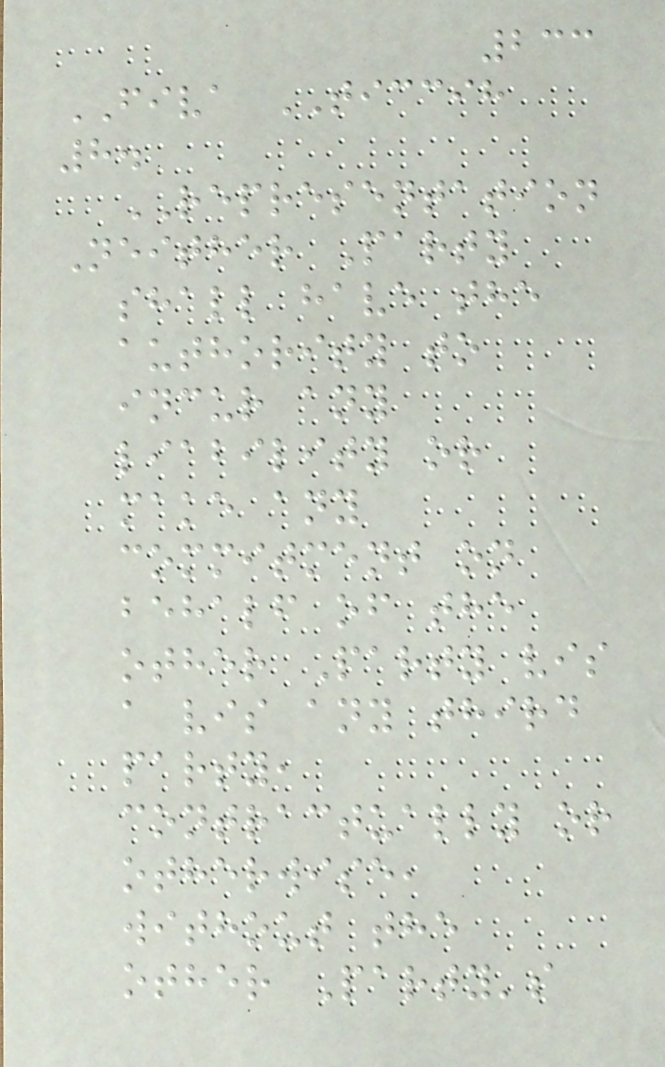233
FIVA TICCIH
8.
REPRESENTATION
Neither Party
shall have the
authority to
incur any
liability or
make any
commitment on
behalf of the
other Party vis
a vis any third
party,
contractually or
otherwise,
without the
other Party's
